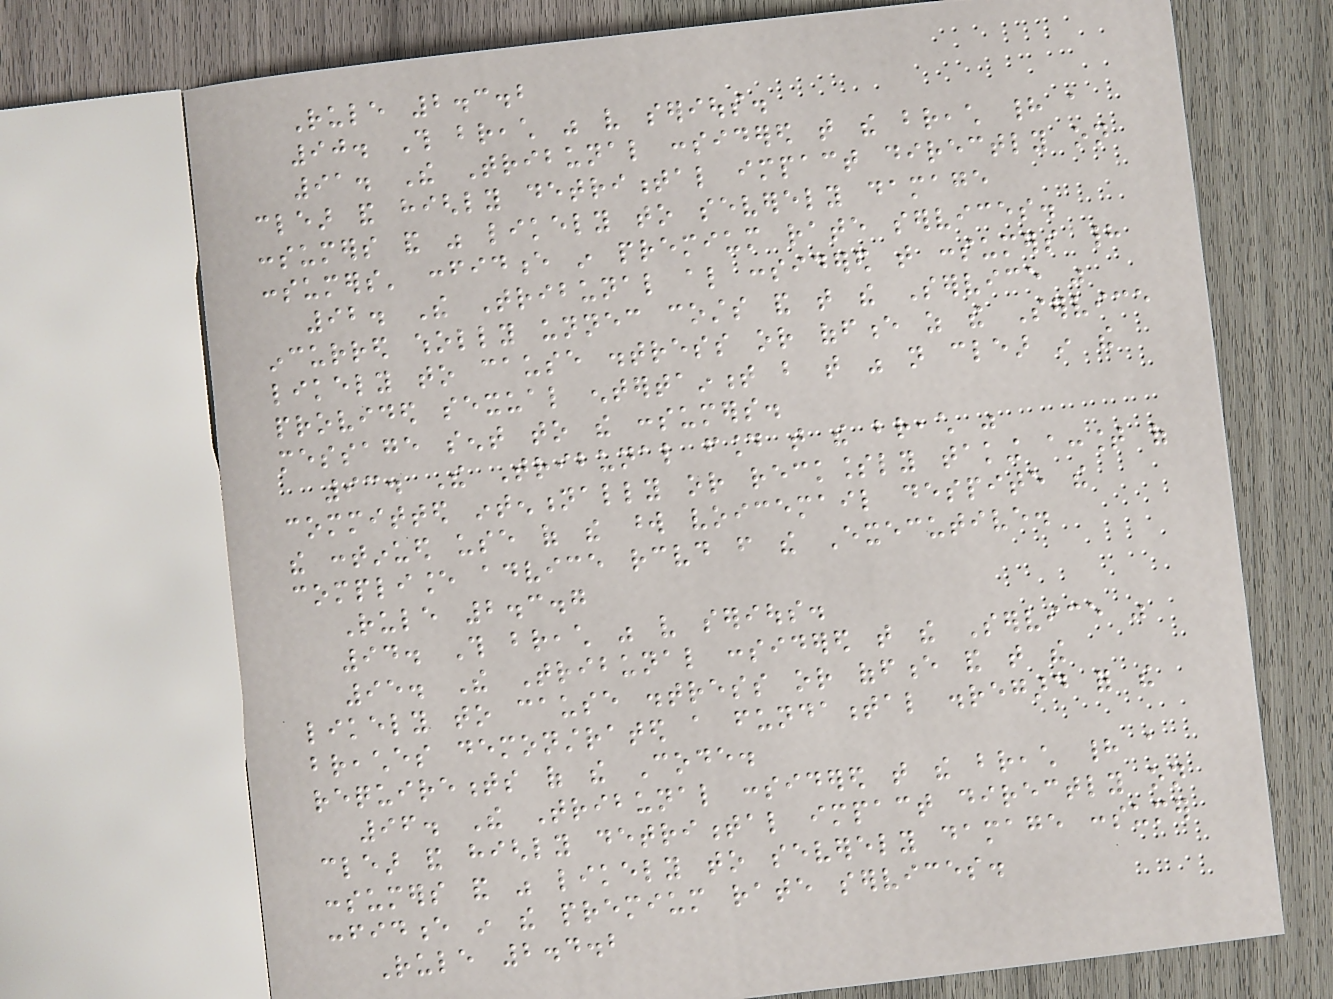Rule 2.3.2
90. This breach was very serious.
91. The Tribunal considered that the breach had a
clear and highly detrimental impact directly on
consumers and was likely to severely damage
consumers' confidence in premium rate services.
92. The Tribunal also considered that consumers had
incurred wholly unnecessary costs and that the Service was
likely to cause distress or offence as the Service
provided sexual entertainment but that was not clear in the
message sent to the consumers.
93. The Tribunal found that the breach was
committed intentionally or recklessly taking account of
the continued use of the word voicemail despite the
compliance advice received from the Executive.
Rule 2.3.7
94. This breach was very serious.
95. The Tribunal considered that the Service was
likely to cause distress or offence and that the
breaches demonstrated a fundamental disregard for the
requirements of the Code.
96. The Tribunal considered that the breach had a
clear and highly detrimental impact directly on
consumers and was likely to severely damage consumer
confidence in the premium rate services.
Rule 2.4.2
